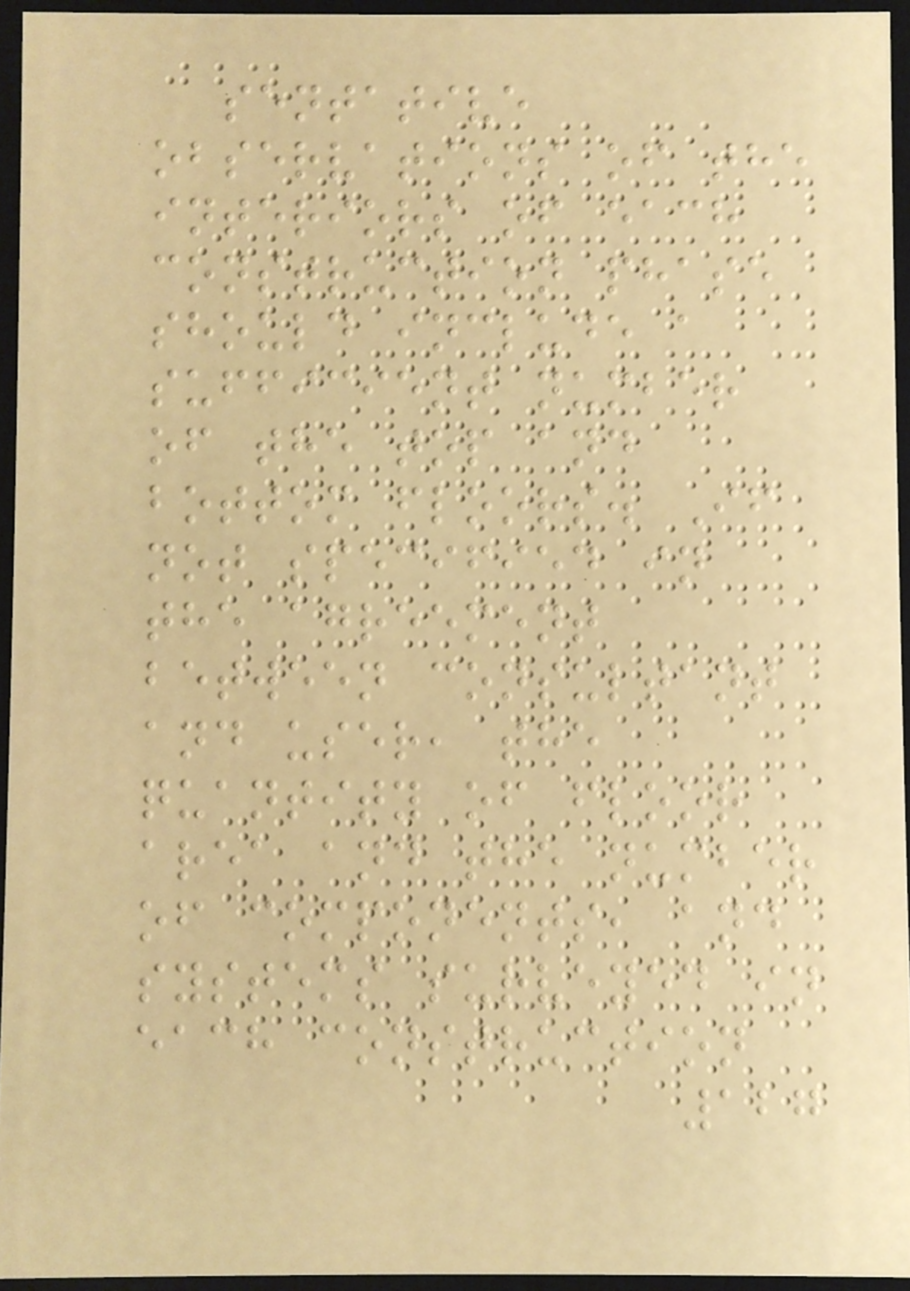sentative
observations of the
interiors of each
construction phase
should include a
sufficient number
of the top and
bottom floors. If
not specified in
the agreement
between consultant
and user, the
quantity of floor
area and the number
of components, and
systems surveyed in
each construction
127
